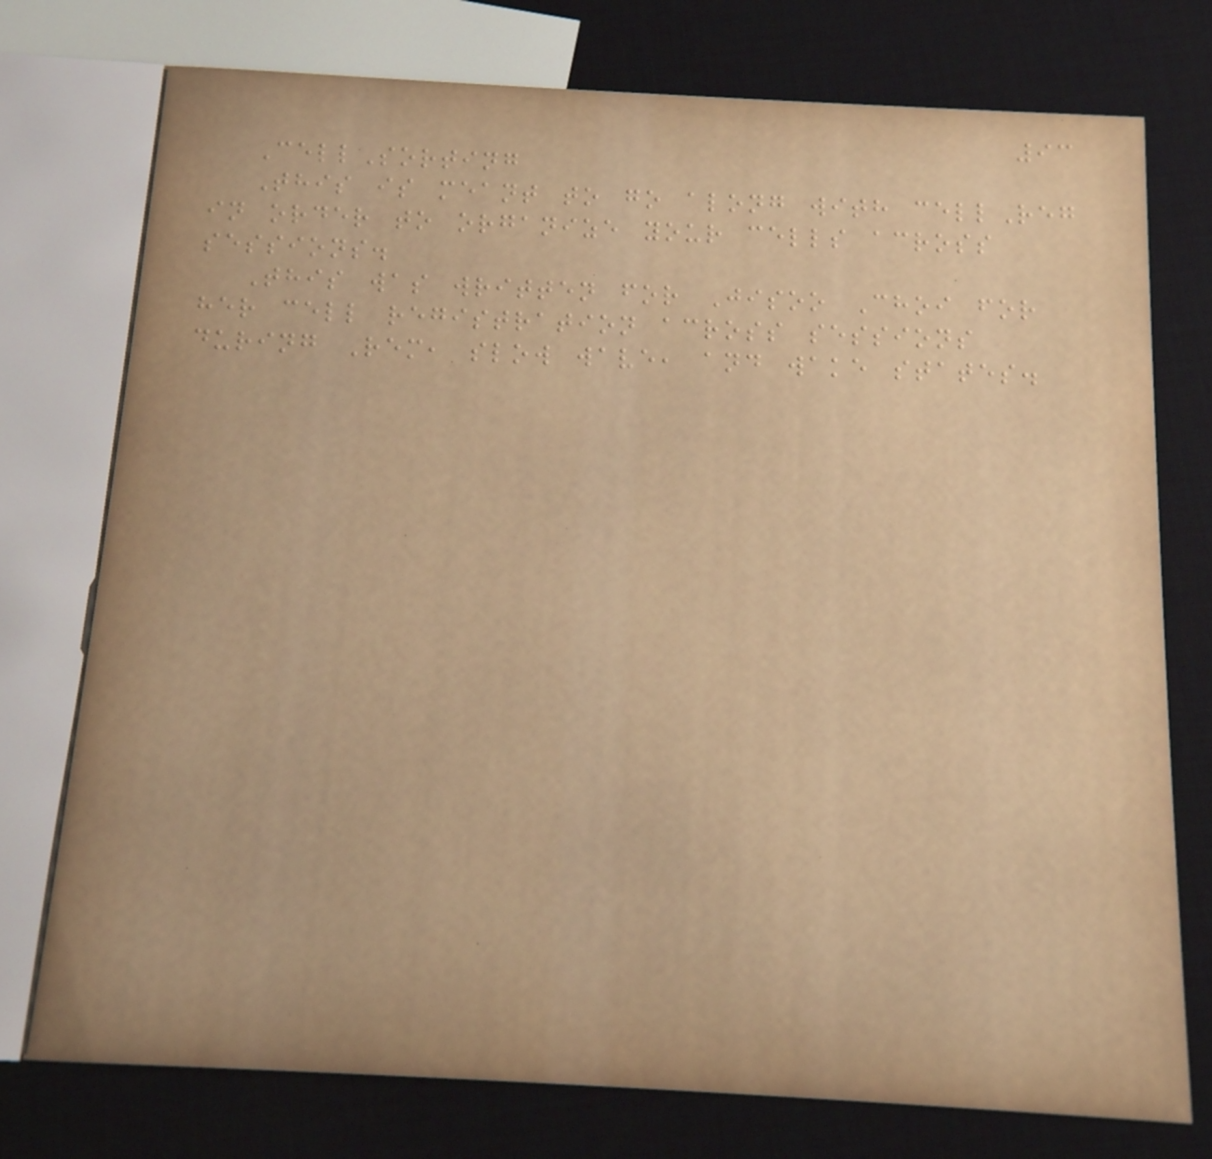93
CellSorting
This is meant to go along with cellReg
in order to organize your cells across
sessions.
This was written for Jisoo Choi for
her cell registration across sessions
during Rem, slow wave, and wake states.
